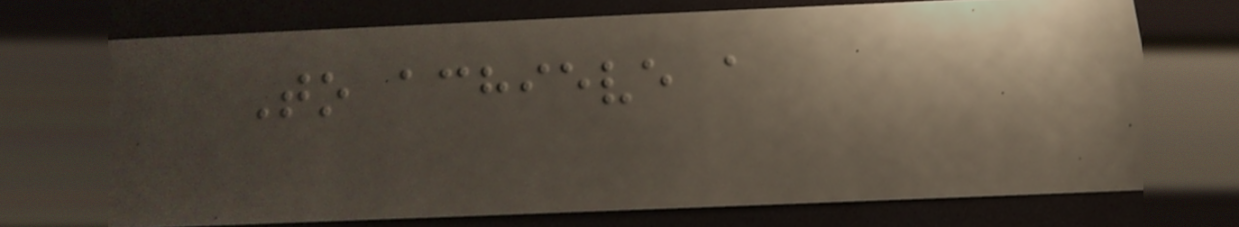To achieve a
